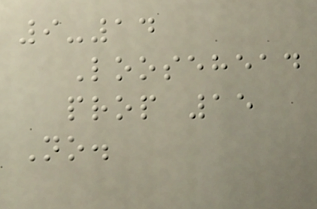9-14
Loosehead
prop 15
No.
